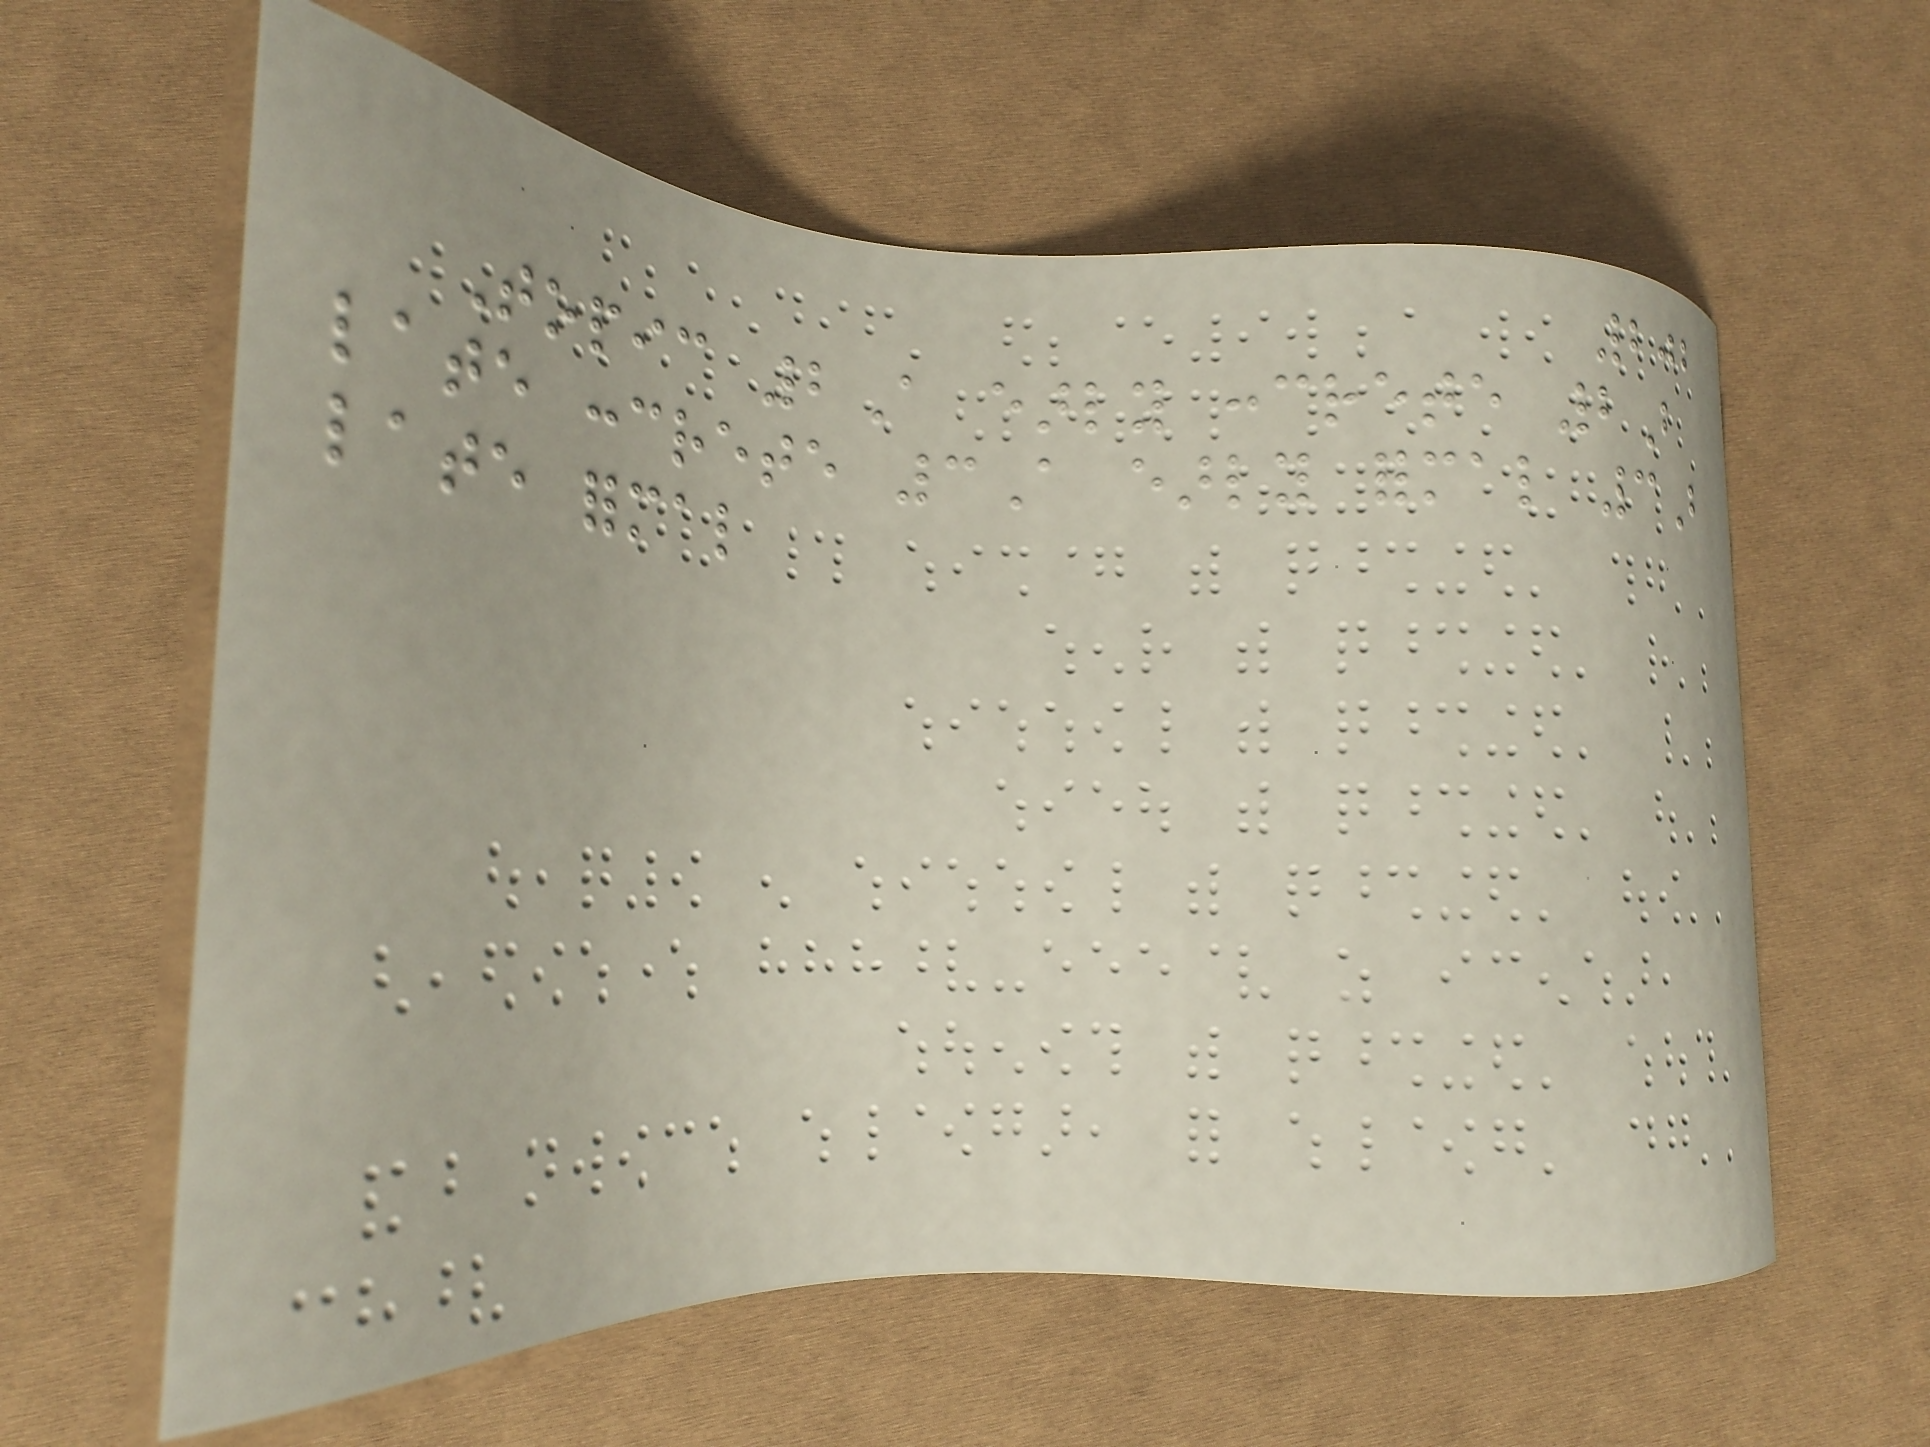202
Topic 2A early concrete 2B
late concrete 3A early formal 3B
late formal
